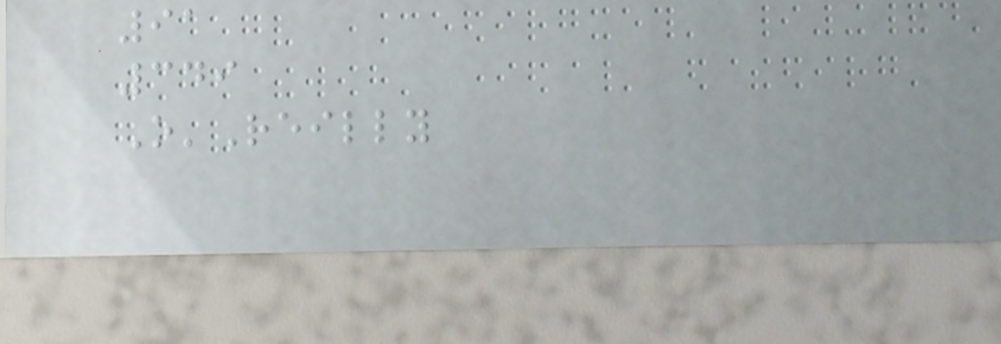91
349
O'Reilly
